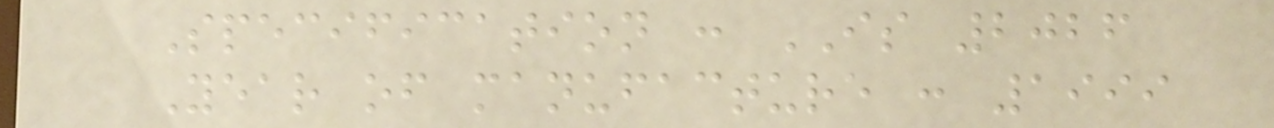Specification : IS 2026
Year of manufacture : 1999
